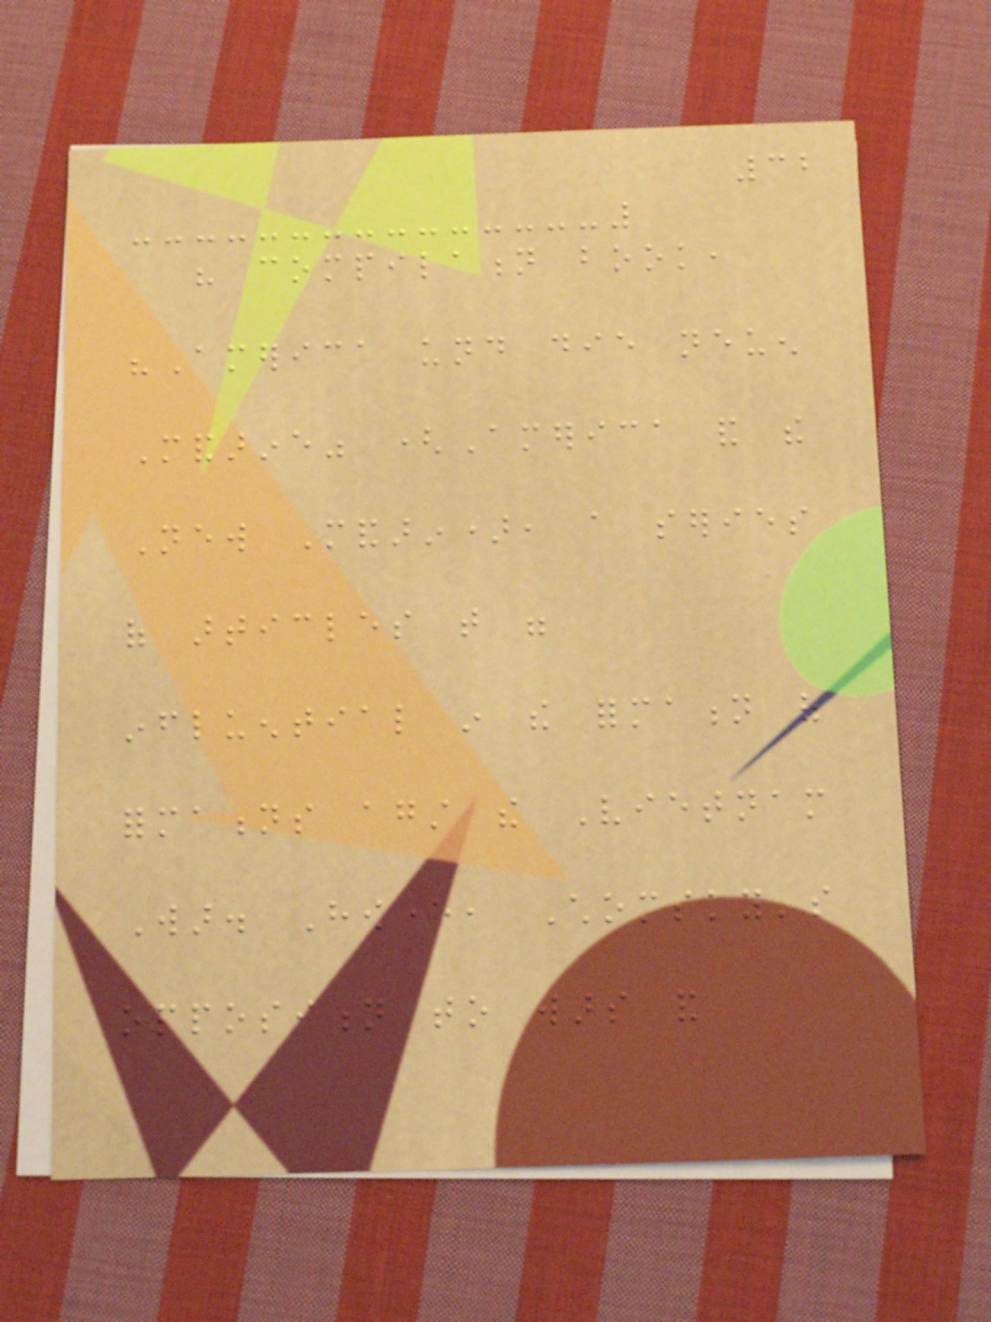32
his compilation book,
"America und die neuen
Mandarine" (America and the
New Mandarin), a series
of articles that were
influential in the formation of
formations against the Vietnam
War. However, Chomsky's
opposition to wars and
